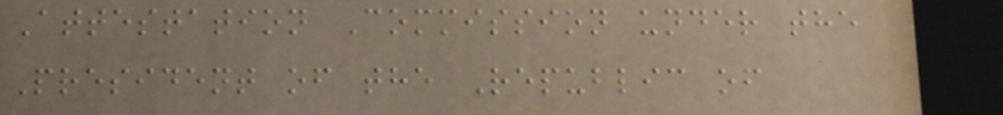Attestation Commission under the
President of the Republic of
